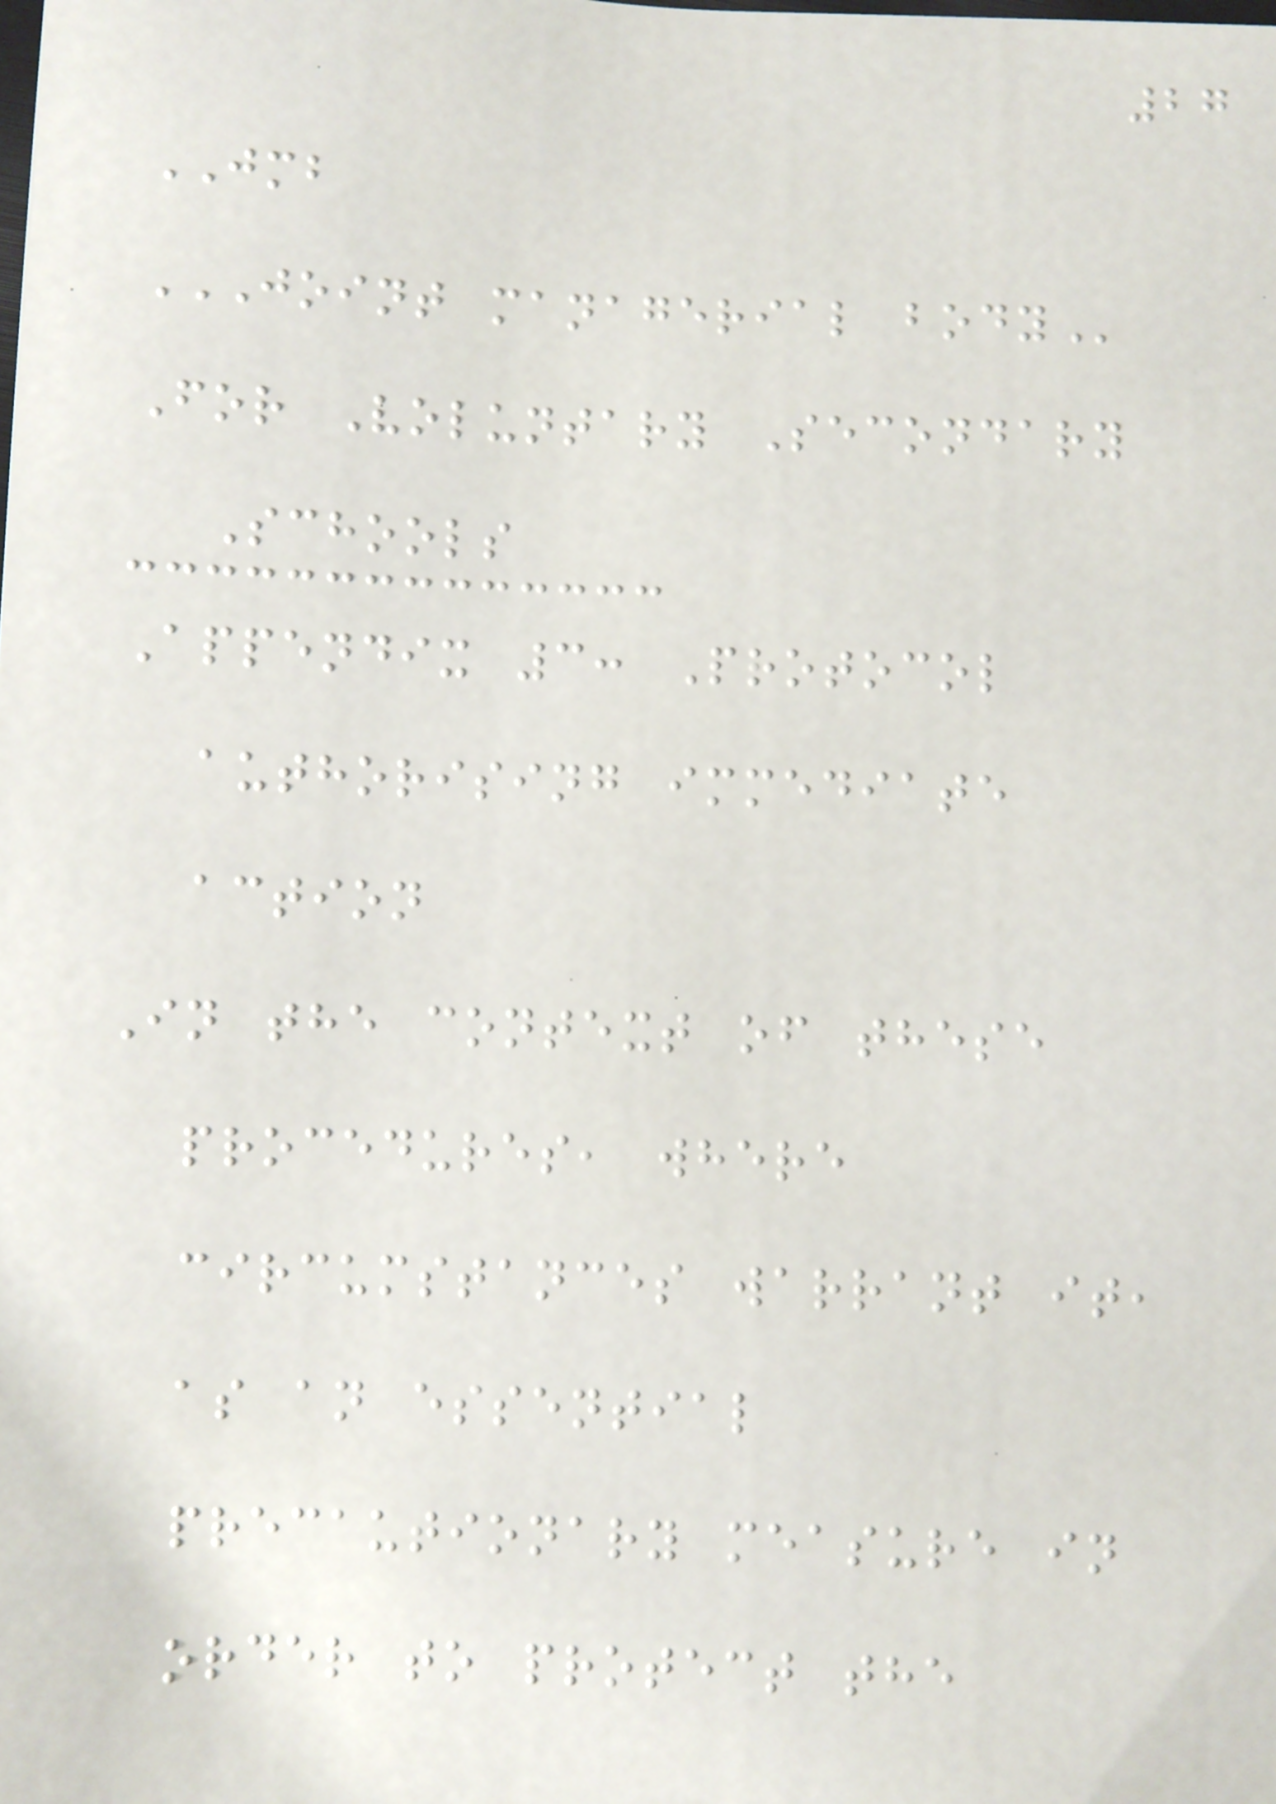27
JMB
JOINT MANAGERIAL BODY
For Voluntary Secondary
Schools
Appendix 3: Protocol
authorising immediate
action
In the context of these
procedures, where
circumstances warrant it,
as an essential
precautionary measure in
order to protect the
